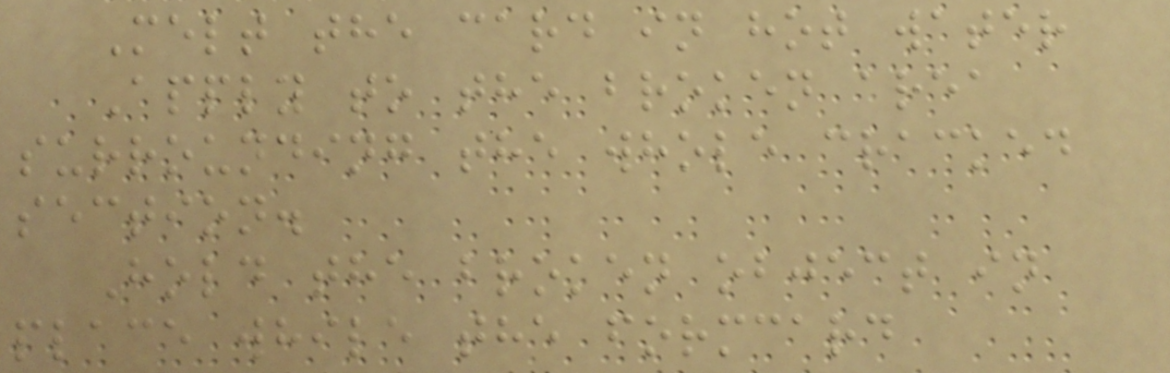Melt the card in hot water
Apply to the broken area
surrounding the whole cracked
section.
Hold the broken object in
place while the formcard
